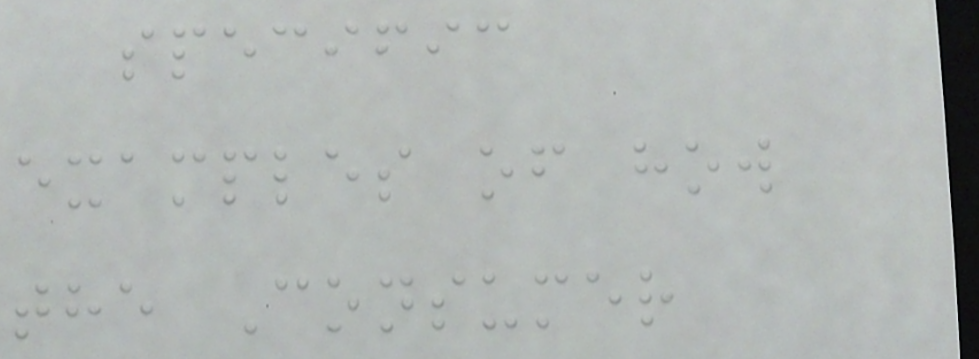specific
examples of how
the Consumer
